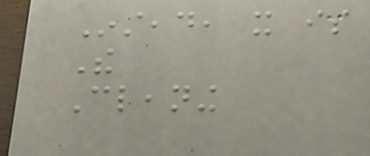Instead, it is
The
Cleaning
